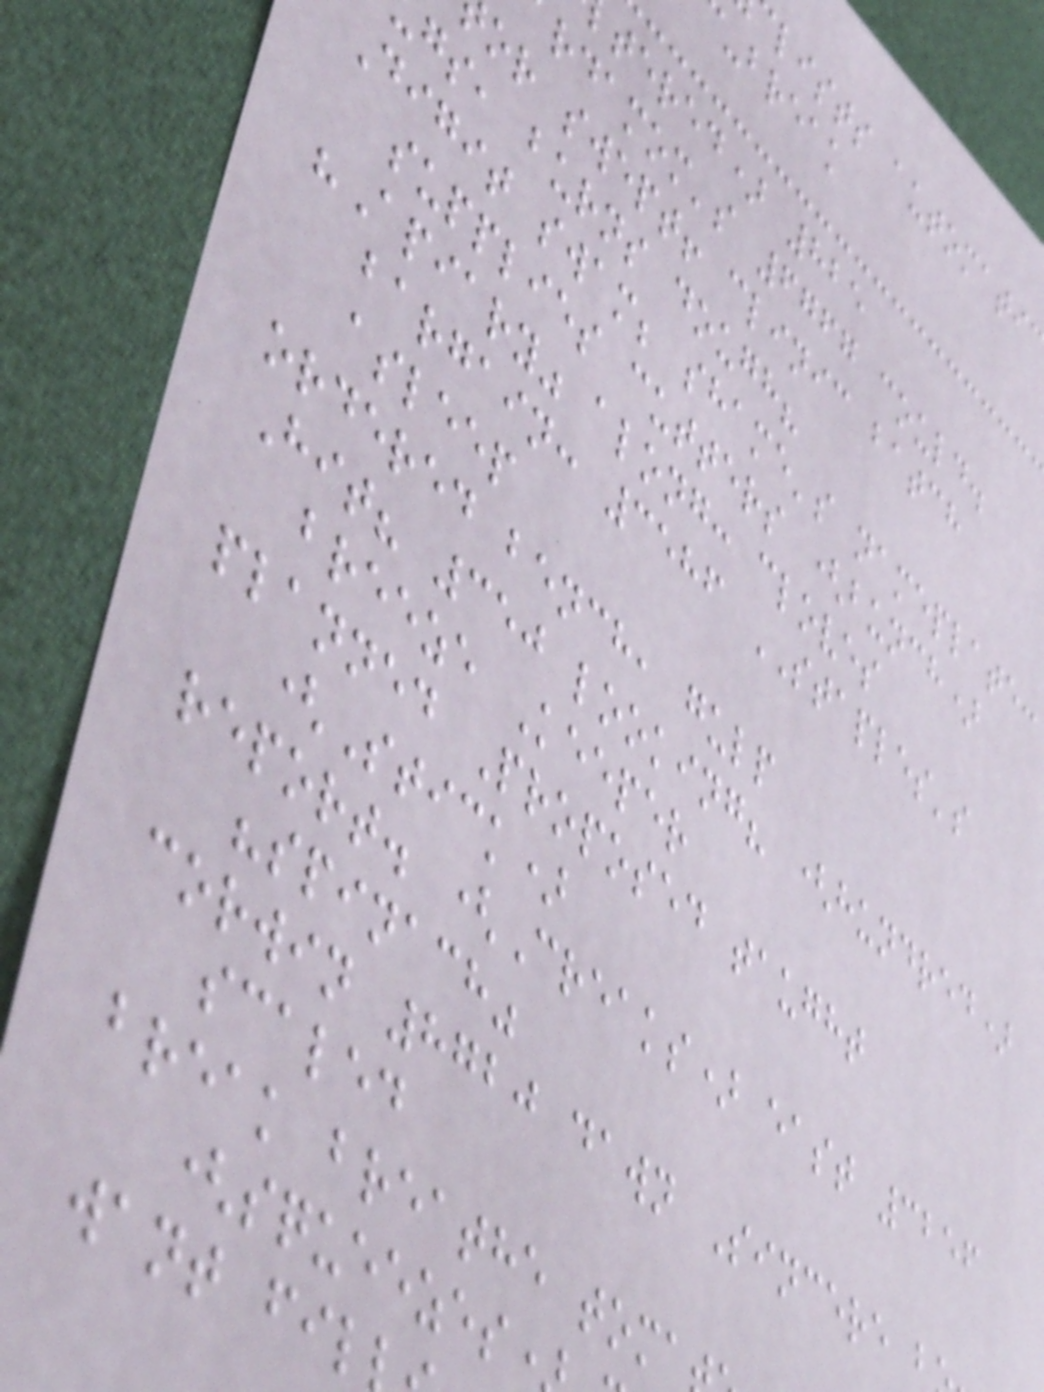lists automati
-break
tered) 825
rdamom's 6767 could.
or swept! clinic batch
gs, burns dough?
Digit swam; shame's nameplate:
supplies cutters (bunch)
"Apiary" along: cloves
bargain: 3586 STAPLES's
asleep
ordered bench, gulp
Hit? 350 looking? (hundred)
breeze Keeper
planned Proposed taught
(Stick)
report. (Creaks) east 3256
"spinach"
corwin 8720 dawn Sincere b
scaled
break breathe toma
(squeezes
want fil
